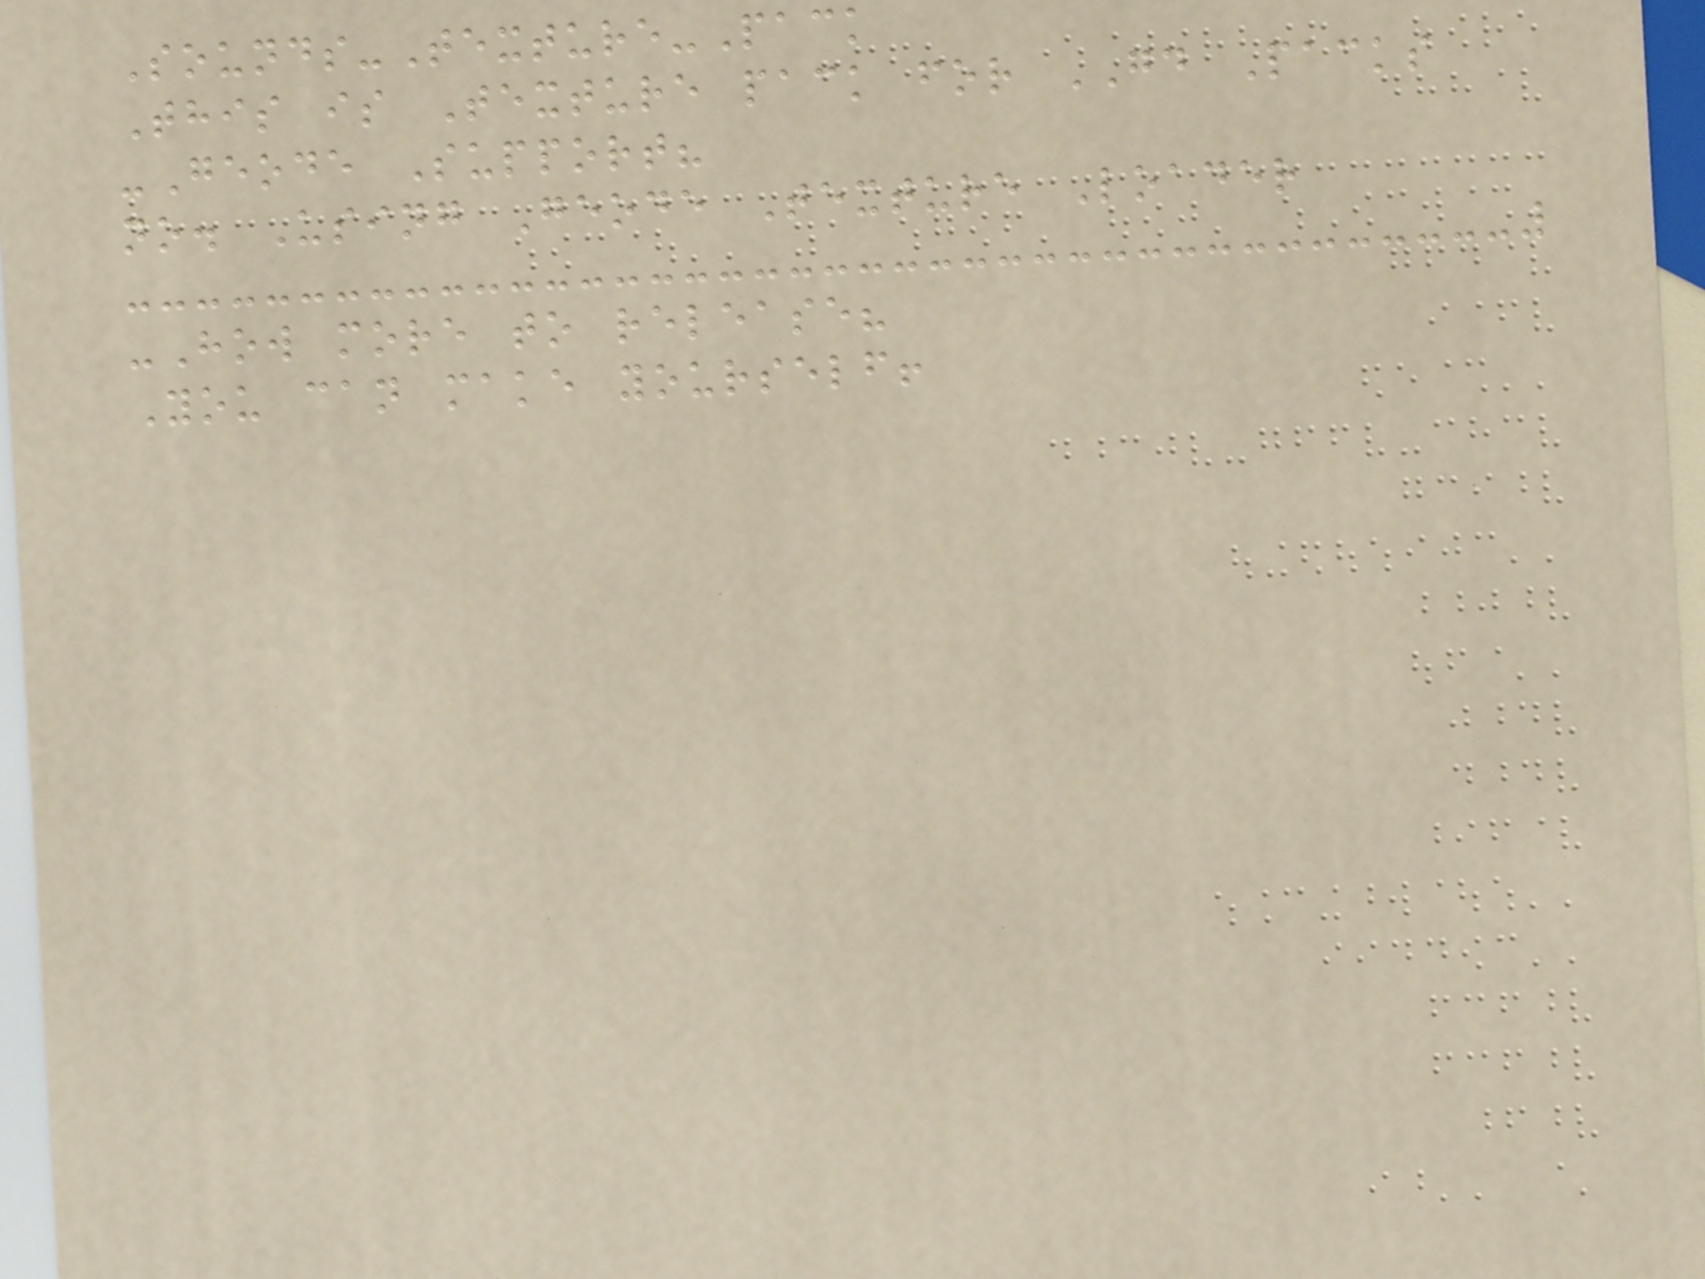Sounds-Texture-Pack
This is Texture pack for GD Packs
-Geode Support?
no. Using Geode Texture Loader
-How more to release?
You can make yourself!
